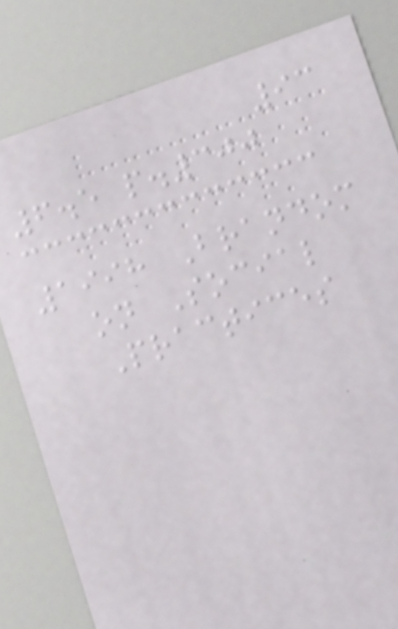93
6.5 p.300
1998 Brandom
on Social
Practices
